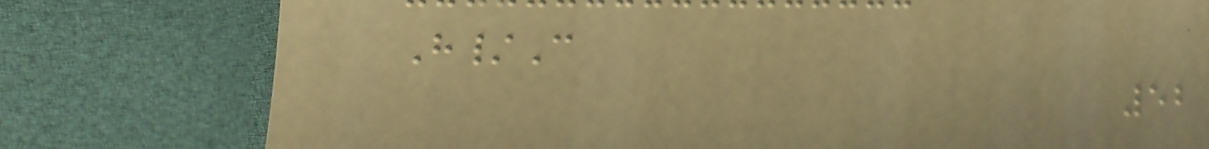H/C
52
